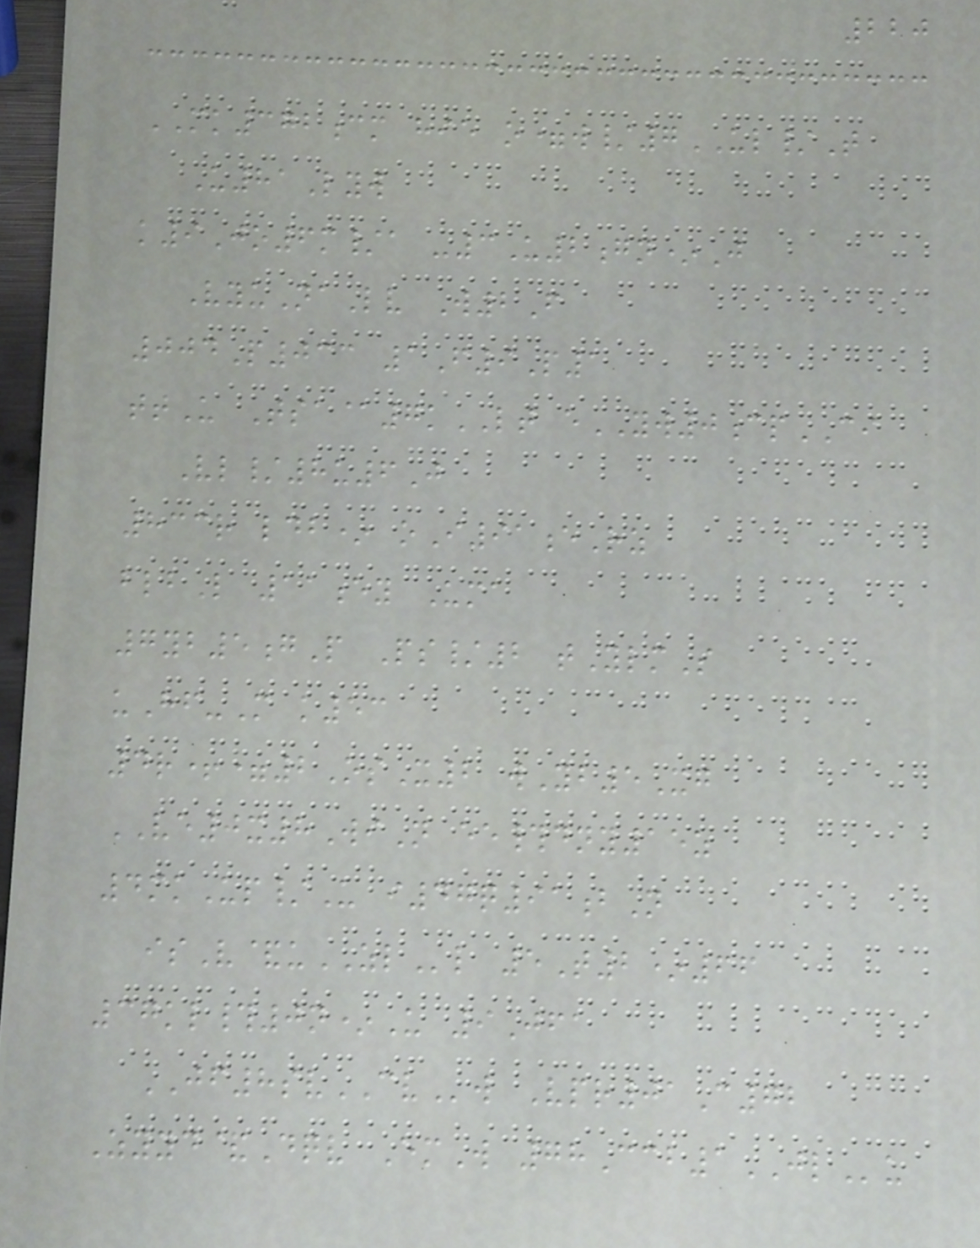220
MK372cm hie o=w/7UL/T
U81Lyw
k9Jo6m/a -3U2gn*J
VyuNaLv W2F
004P033 1F9P1
ttU Tsa@7kLT eYW0cpCI
Vl/8u6J
833r ldb* oI91eRz
blbL 11ey Uma
7yb5gP Ps/2 tYlmS
uHf-M k53
4r+=2OsX2 wYb5Xg
VE0x8WiN ee#dny15z
4mkUp/U i47q91bN
isV&uZLl 5T2*66
37kl#0n*U 9Jfa
JF8svCVw Vpr01C72
Zyyd&Dqv EmW 78Ccb1JLu
